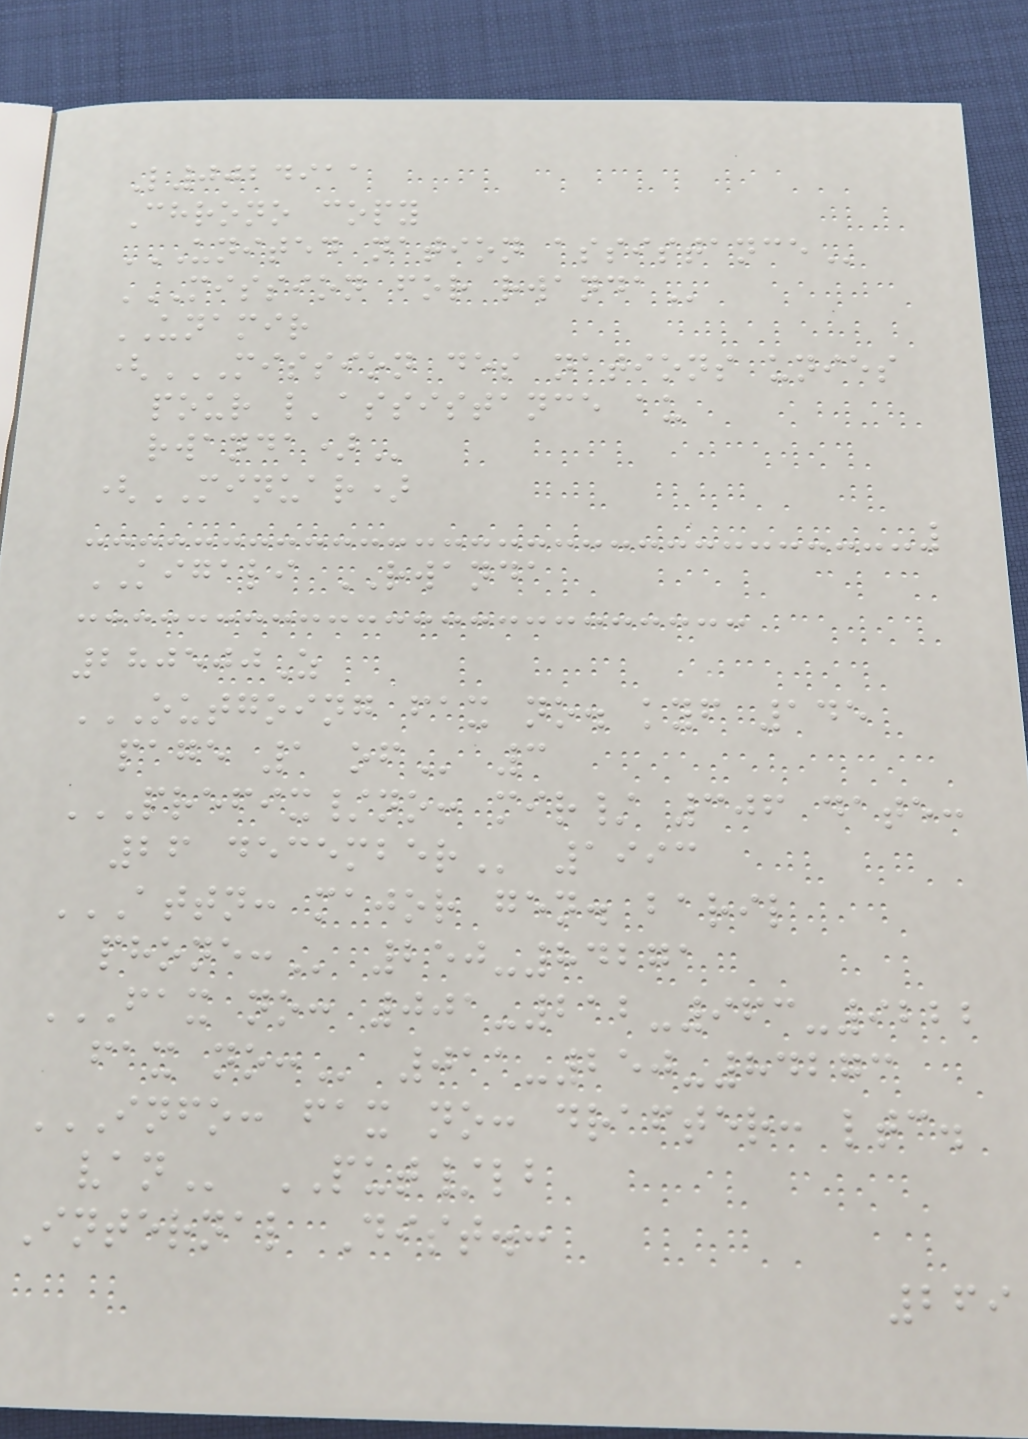L0024911
Chrono copy
UNITED NATION ASSISTANCE
MISSION FOR RWANDA
UNAMIR
(MISSION DES NATIONS UNIES
POUR L'ASSISTANCE AU
RWANDA)
(MINUAR)
KIGALI RWANDA
280500Z
OUTGOING FAX NO. KYF 145
PAGE 1 OF 3
PREFIX/NO: MIR/ 306 DATE:
26 DECEMBER 1993
ATTN: MAJOR GEN. BARIL
PHONE: 250-84271
FAX NO: 001-212-963-9222
FAX NO: 011-250-84273
INFO: FAX NO: DRAFTER: LTC.
VAN PUT/lb
Internal Dist.:
269
